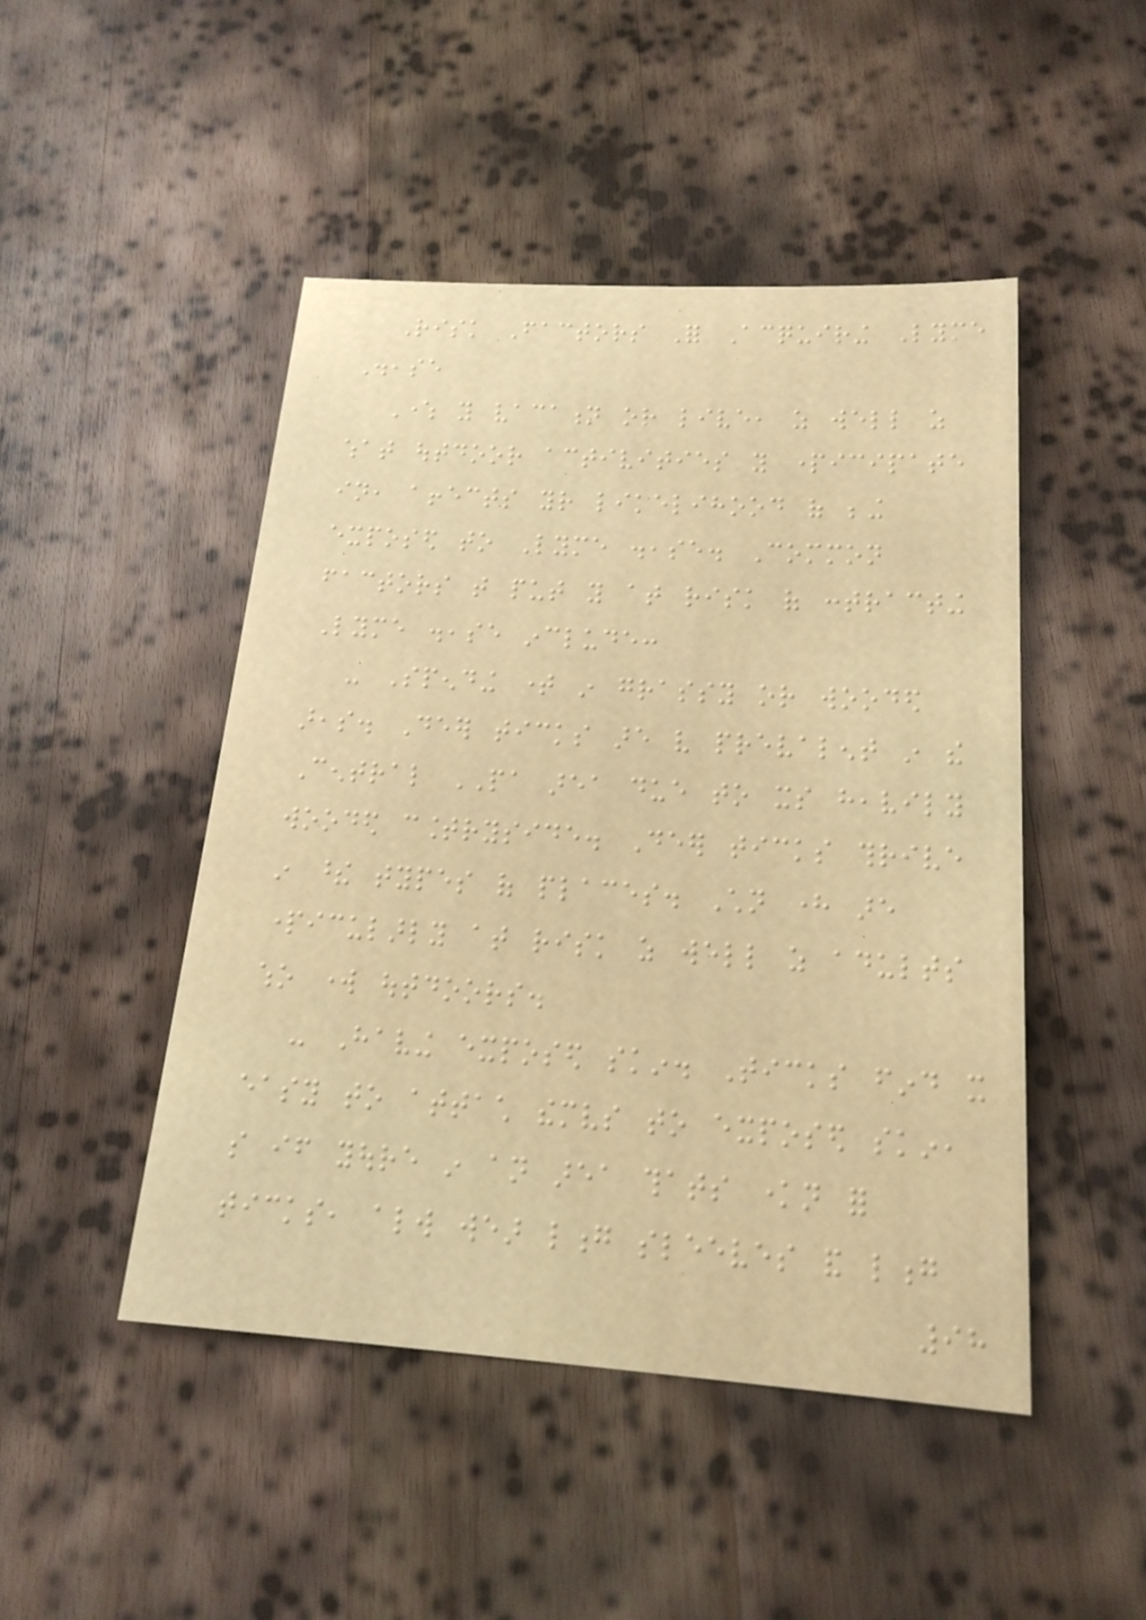Risk Factors For Acquiring Lyme
Disease
Where you vacation or live, as well as
what outdoor activities you participate
in, affects your likelihood of being
exposed to Lyme disease. Common
factors that put you at risk of contracting
Lyme disease include:
- Spending time in grassy or wooded
areas. Deer ticks are very prevalent in the
Central PA area due to its heavily
wooded countryside. Deer ticks thrive
in these types of places. Children here are
particularly at risk as well as adults
who work outdoors.
- Having exposed skin. Ticks find it
easy to attach themselves to exposed skin,
so if youre in an area thats known for
ticks, always wear long sleeves and long
98
